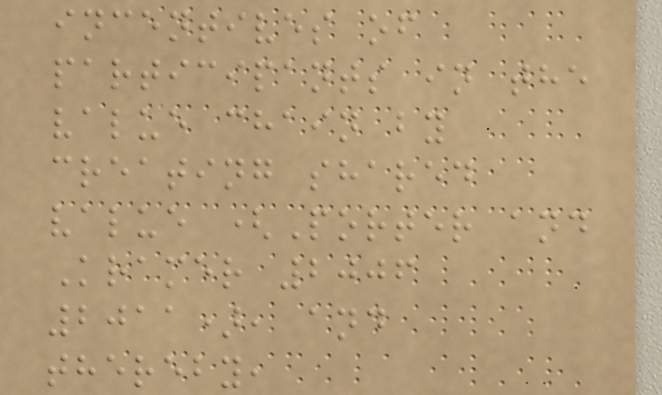incentives of
participants in the
value chain by
creating shared
value (Porter and
Kramer 2006
2011), and
thereby,
